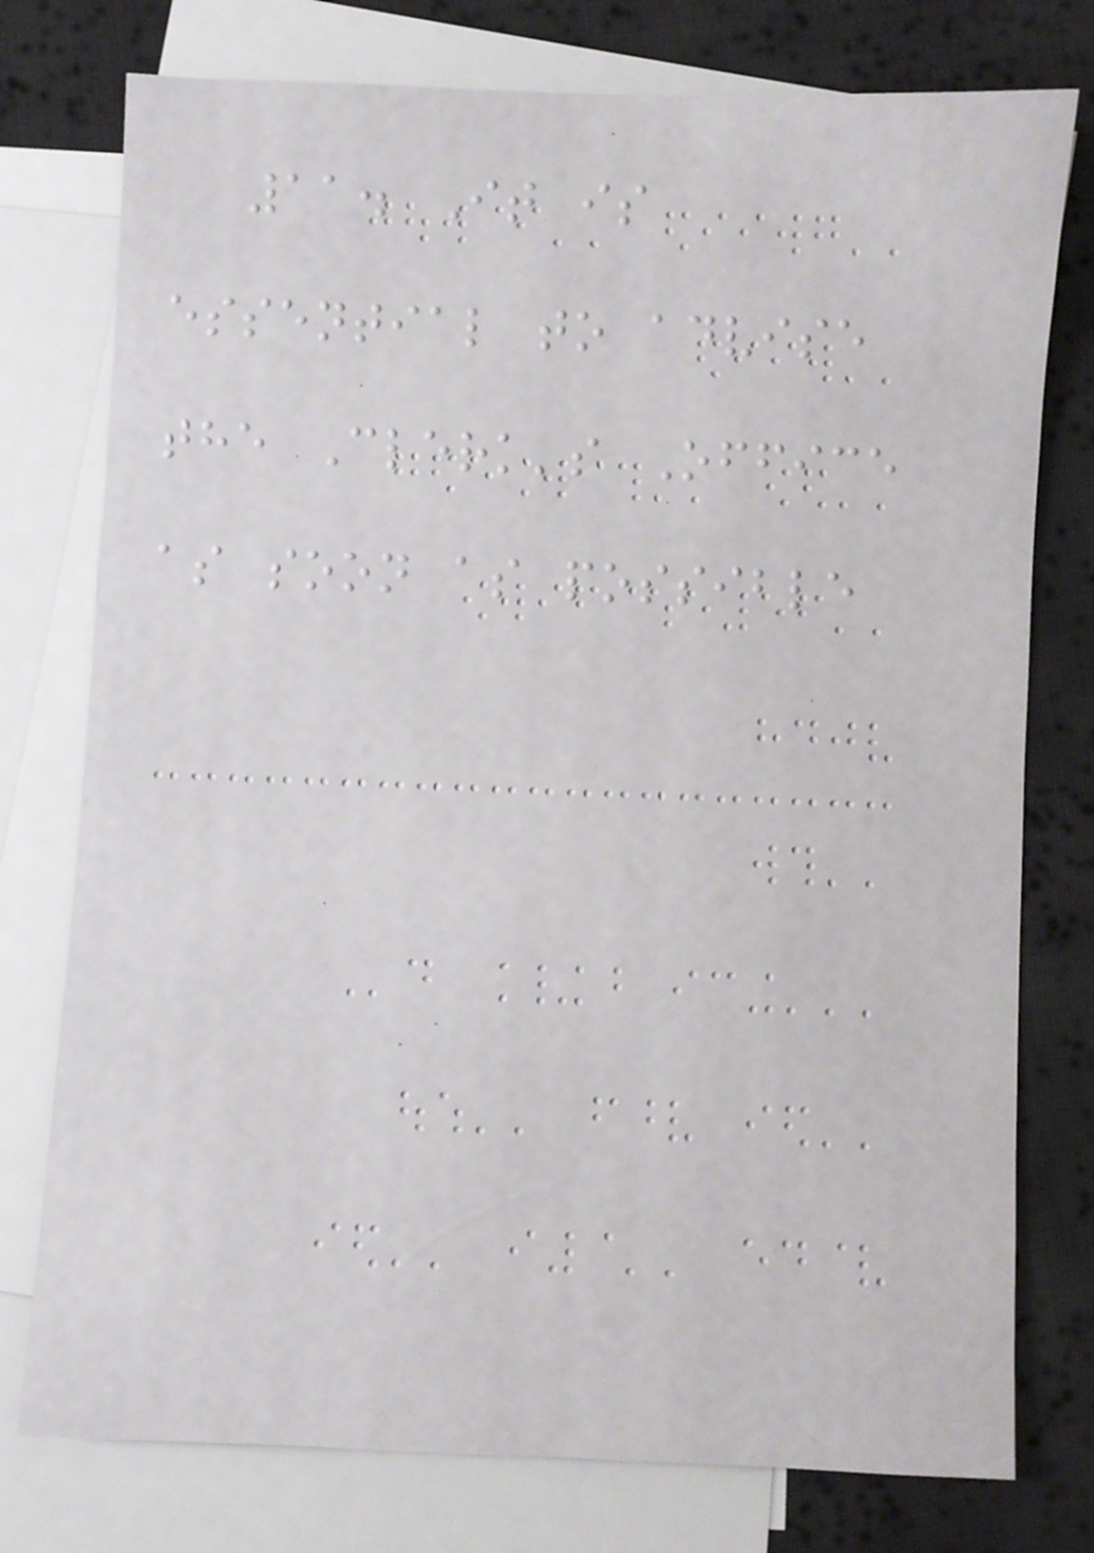11. It is
essential to advise
the Clerk's Office
as soon as possible
